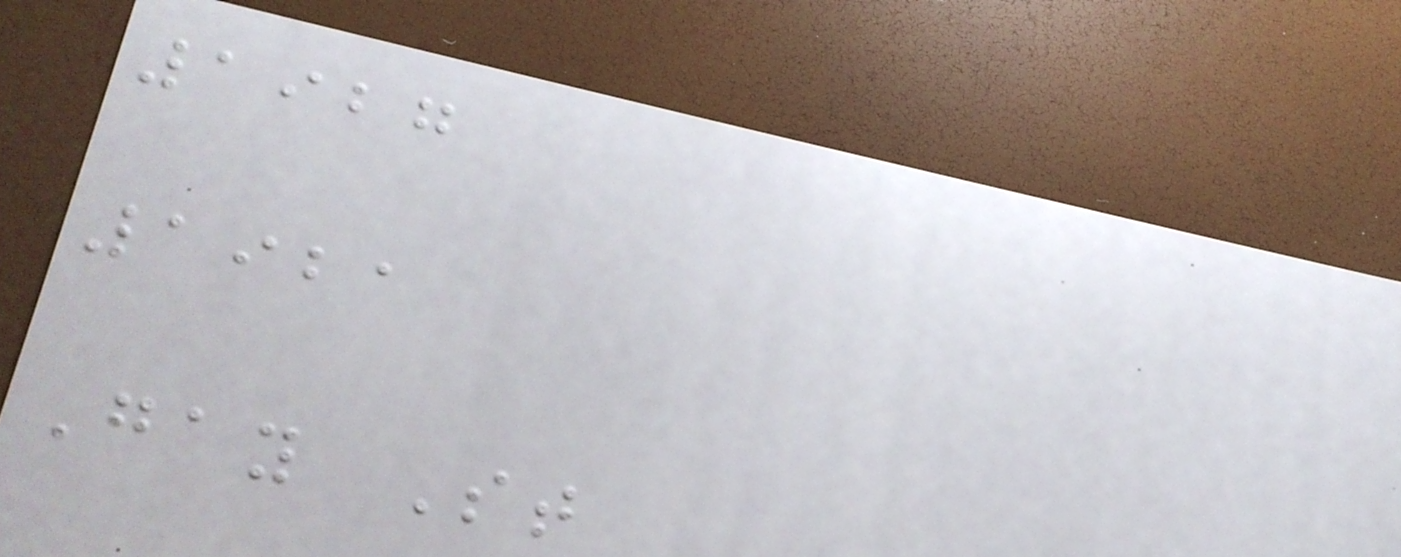1927
1921
Gay St
